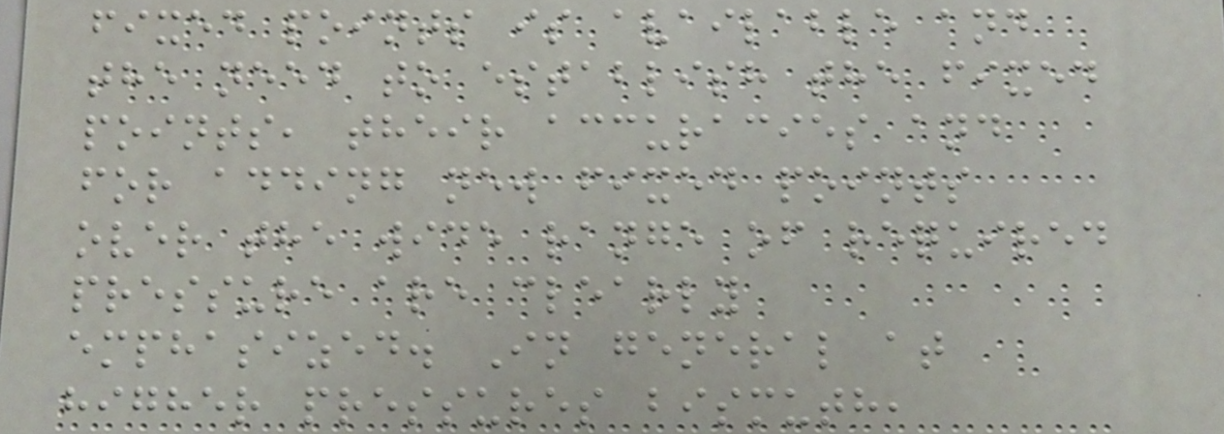fixed points is available and
the need to establish the fixed
points, their accuracies and
for adding new fixed points
over the wide range of required
pressure are clearly
emphasized. In general at
higher pressures bismuth,
